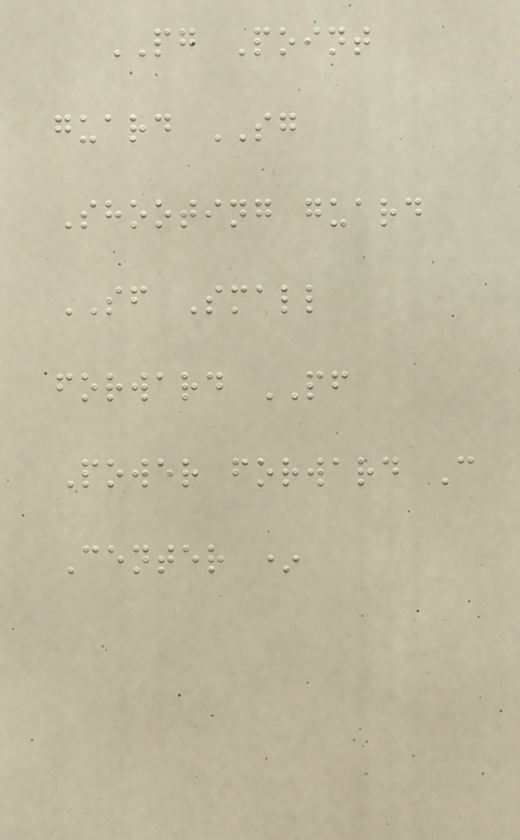PG Point
guard SG
Shooting guard
SF Small
forward PF
Power forward C
Center *
